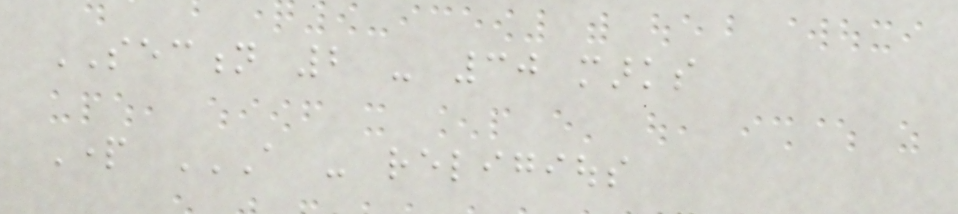SECTION 2 - 30 marks
Part A - RELIGIOUS
